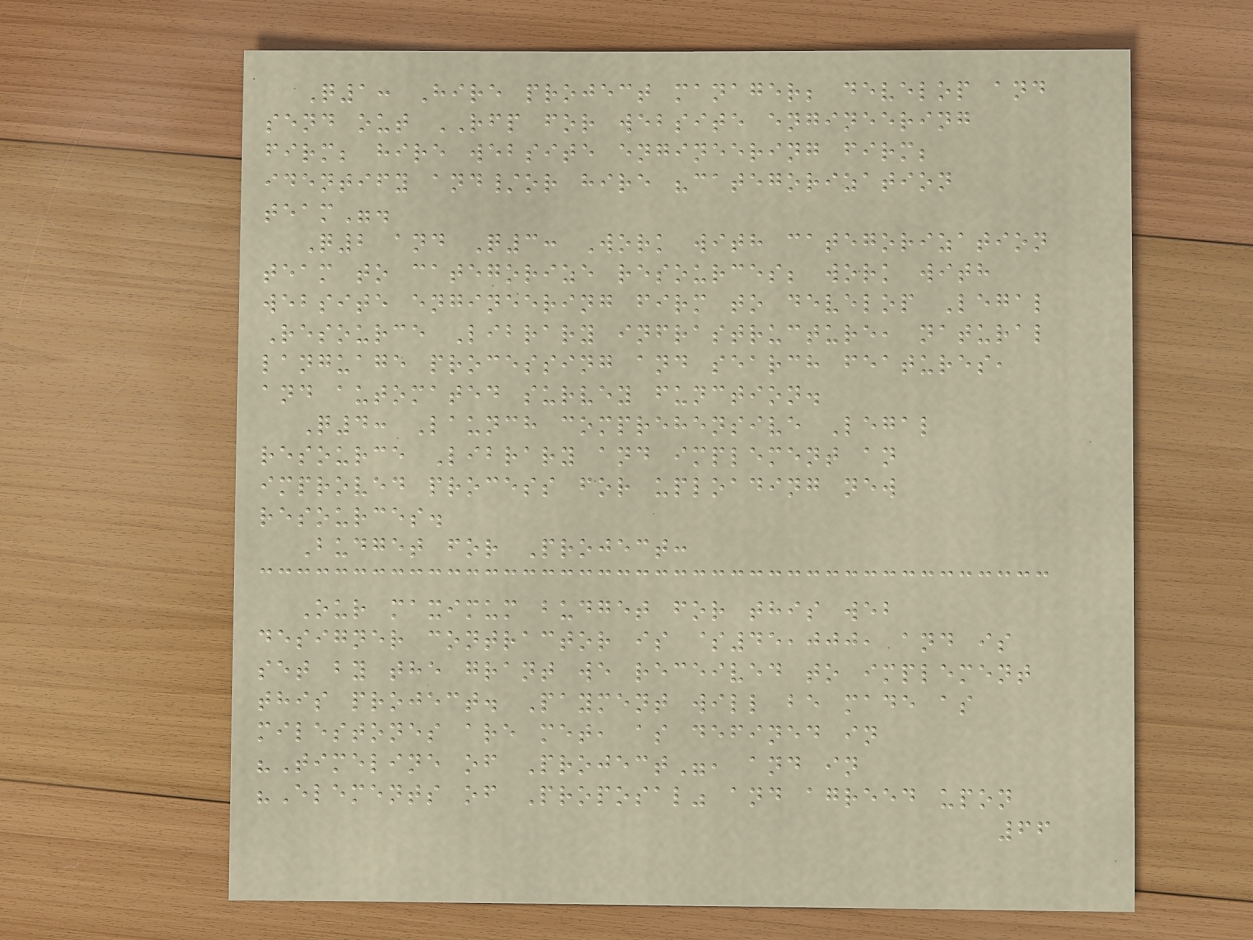Q1: Hire project manager; develop and
send out RFP for website engineering
firm; hire website engineering firm;
identify and/or hire "categorization
team".
Q2 and Q3: Work with categorization
team to categorize resources; work with
website engineering firm to develop Legal
Resource Library infrastructure, natural
language processing and search features,
and automated survey function.
Q4: Launch comprehensive Legal
resource Library and implement an
improved process for uploading new
resources.
Budget for Project:
Our maximum budget for this web
designer contractor is $45,000, and is
set by the grant we received to implement
this project. Payment will be made as
milestones are met, as defined in
"Timeline of Project", and in
"Elements of Proposal" and agreed upon
66
